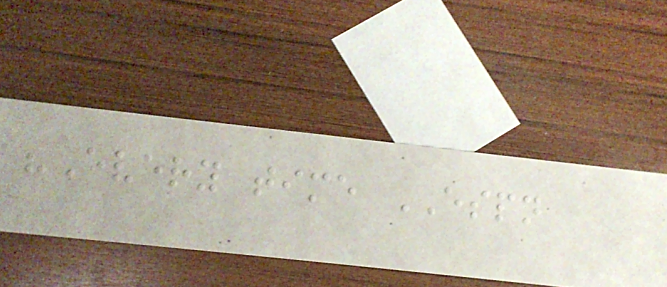"Every time ESPN
